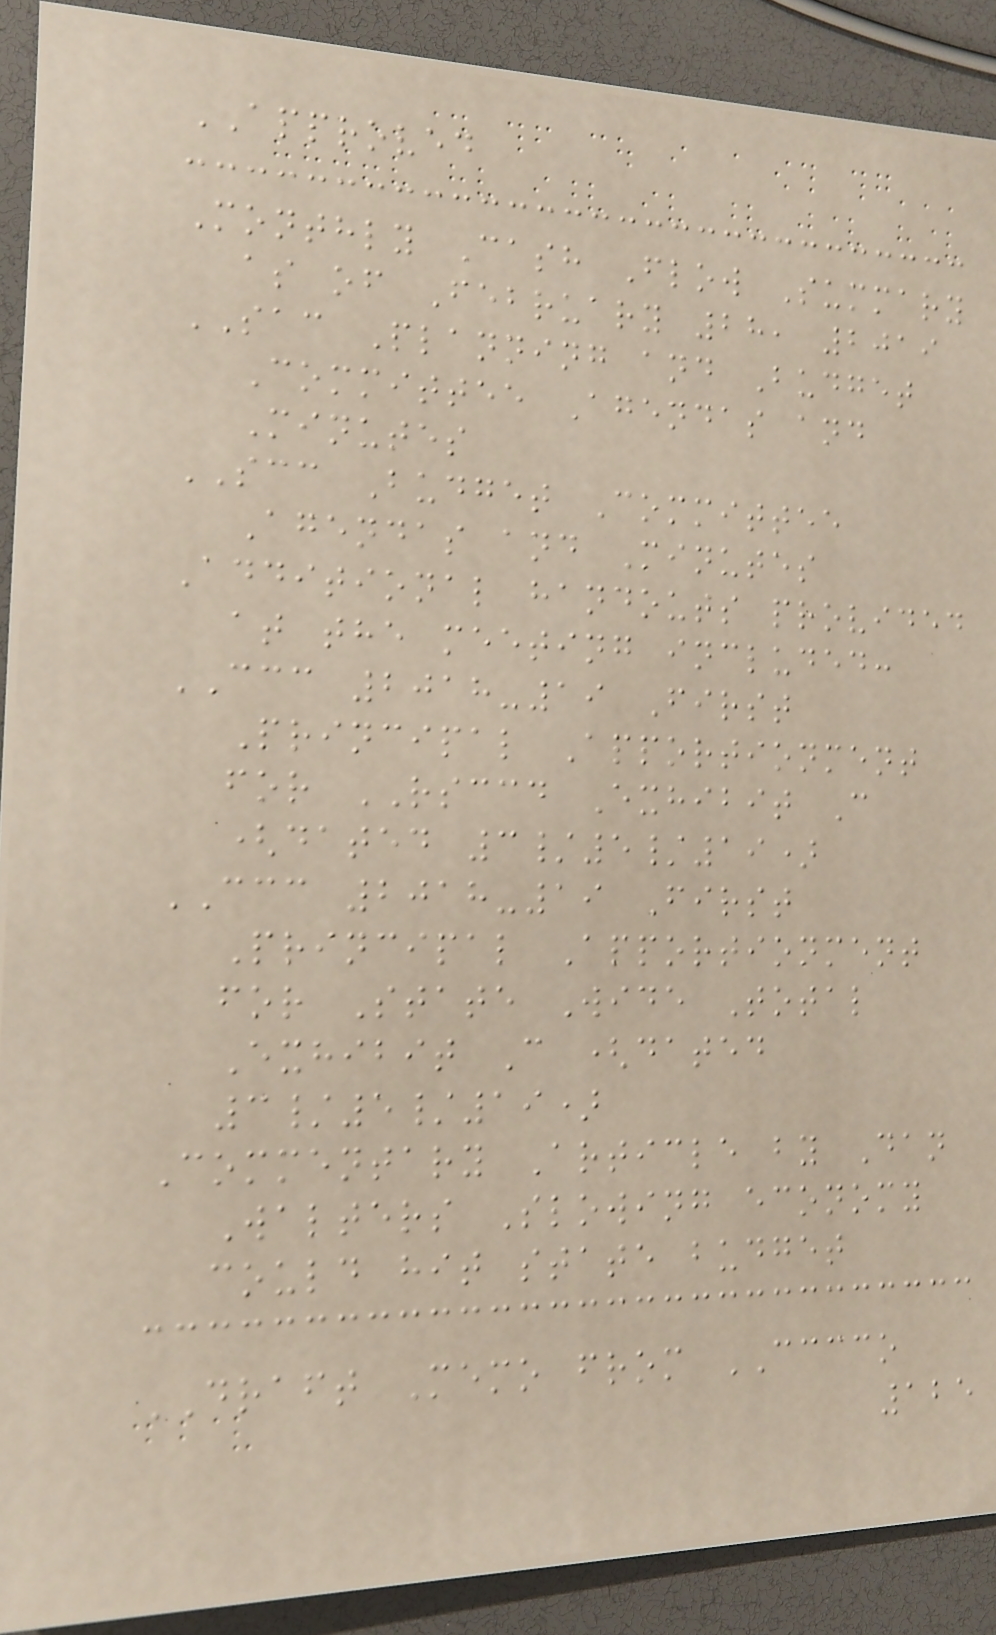APPROVED
Monthly Cash Flow Summary
as of February 28, 2019
SAC Planning and Budget
Committee Agendas and
Minutes
SCC Budget Committee
Agendas and Minutes
Additional handouts provided
at the meeting included:
CCC 2018-19 First
Principal Apportionment
for RSCCD Exhibit C
(dated 3/5/19)
CCC 2018-19 First
Principal Apportionment
for State Wide Total
Exhibit C (dated
3/5/19)
Commentary Article by Dan
Walters Slowing economy
could hit state budget
DRAFT Memo from CCCCO
125
